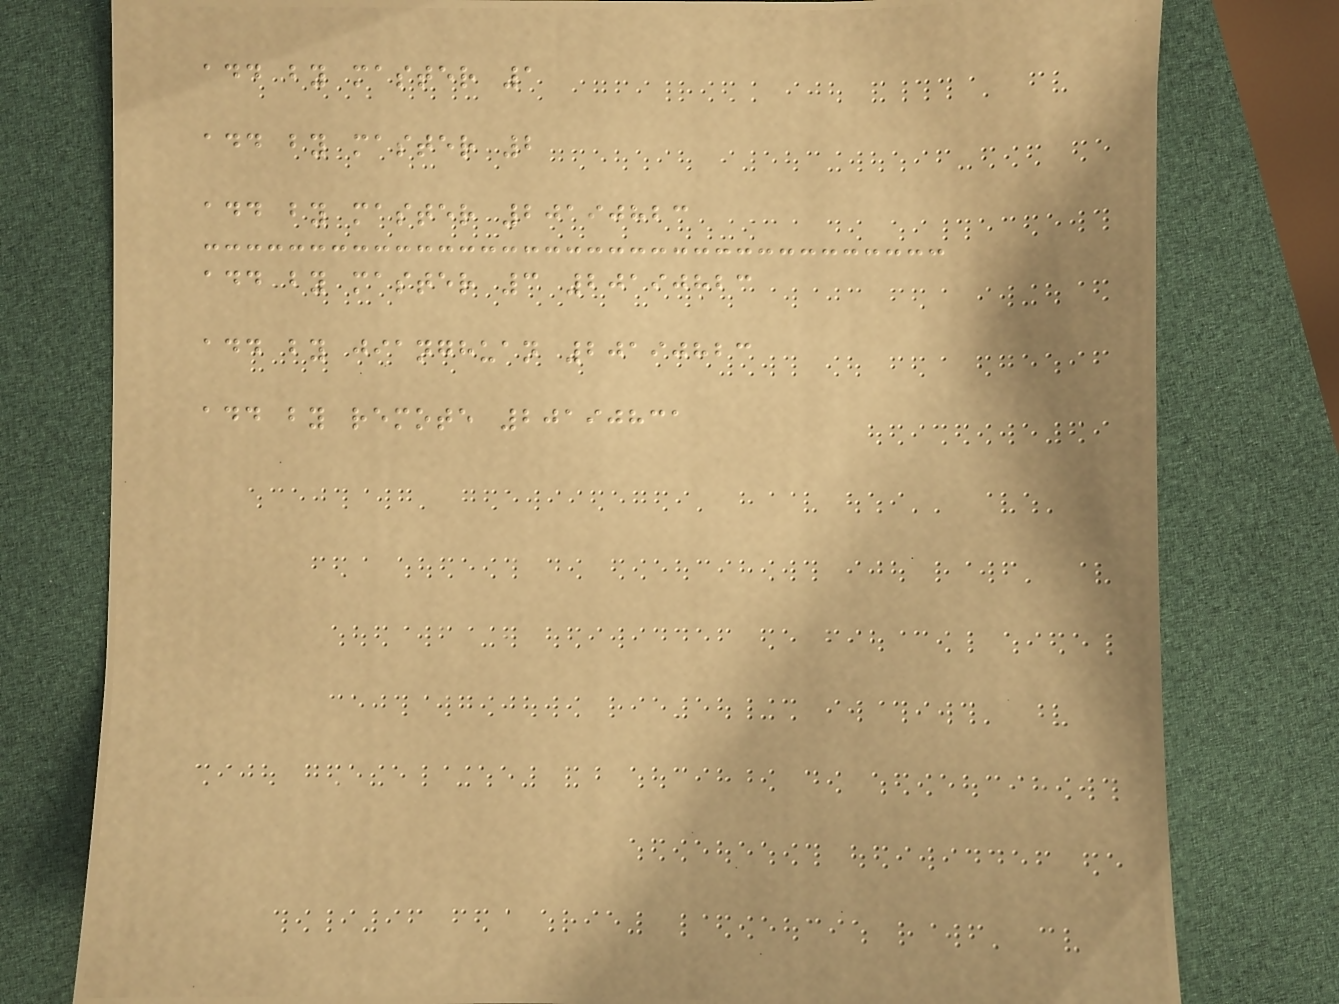add by master 1
add by master 2
add by master 20190823
add by master 3 20190823
add by jianghuan 20190823
add by remote 20190831
